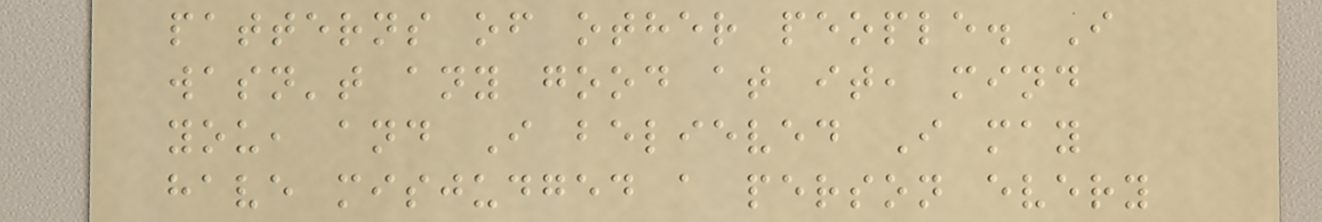patterns of other people. I
wasn't any good at it, mind
you, and I believed I may
have misjudged a person every
